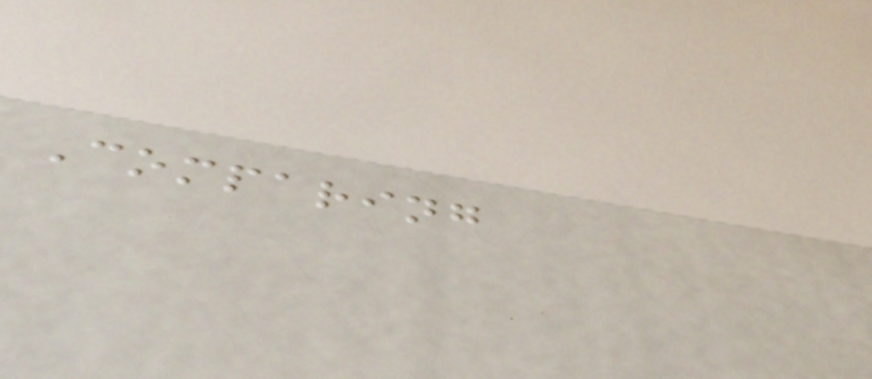Comparing
